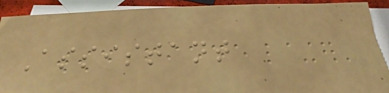Assistant
